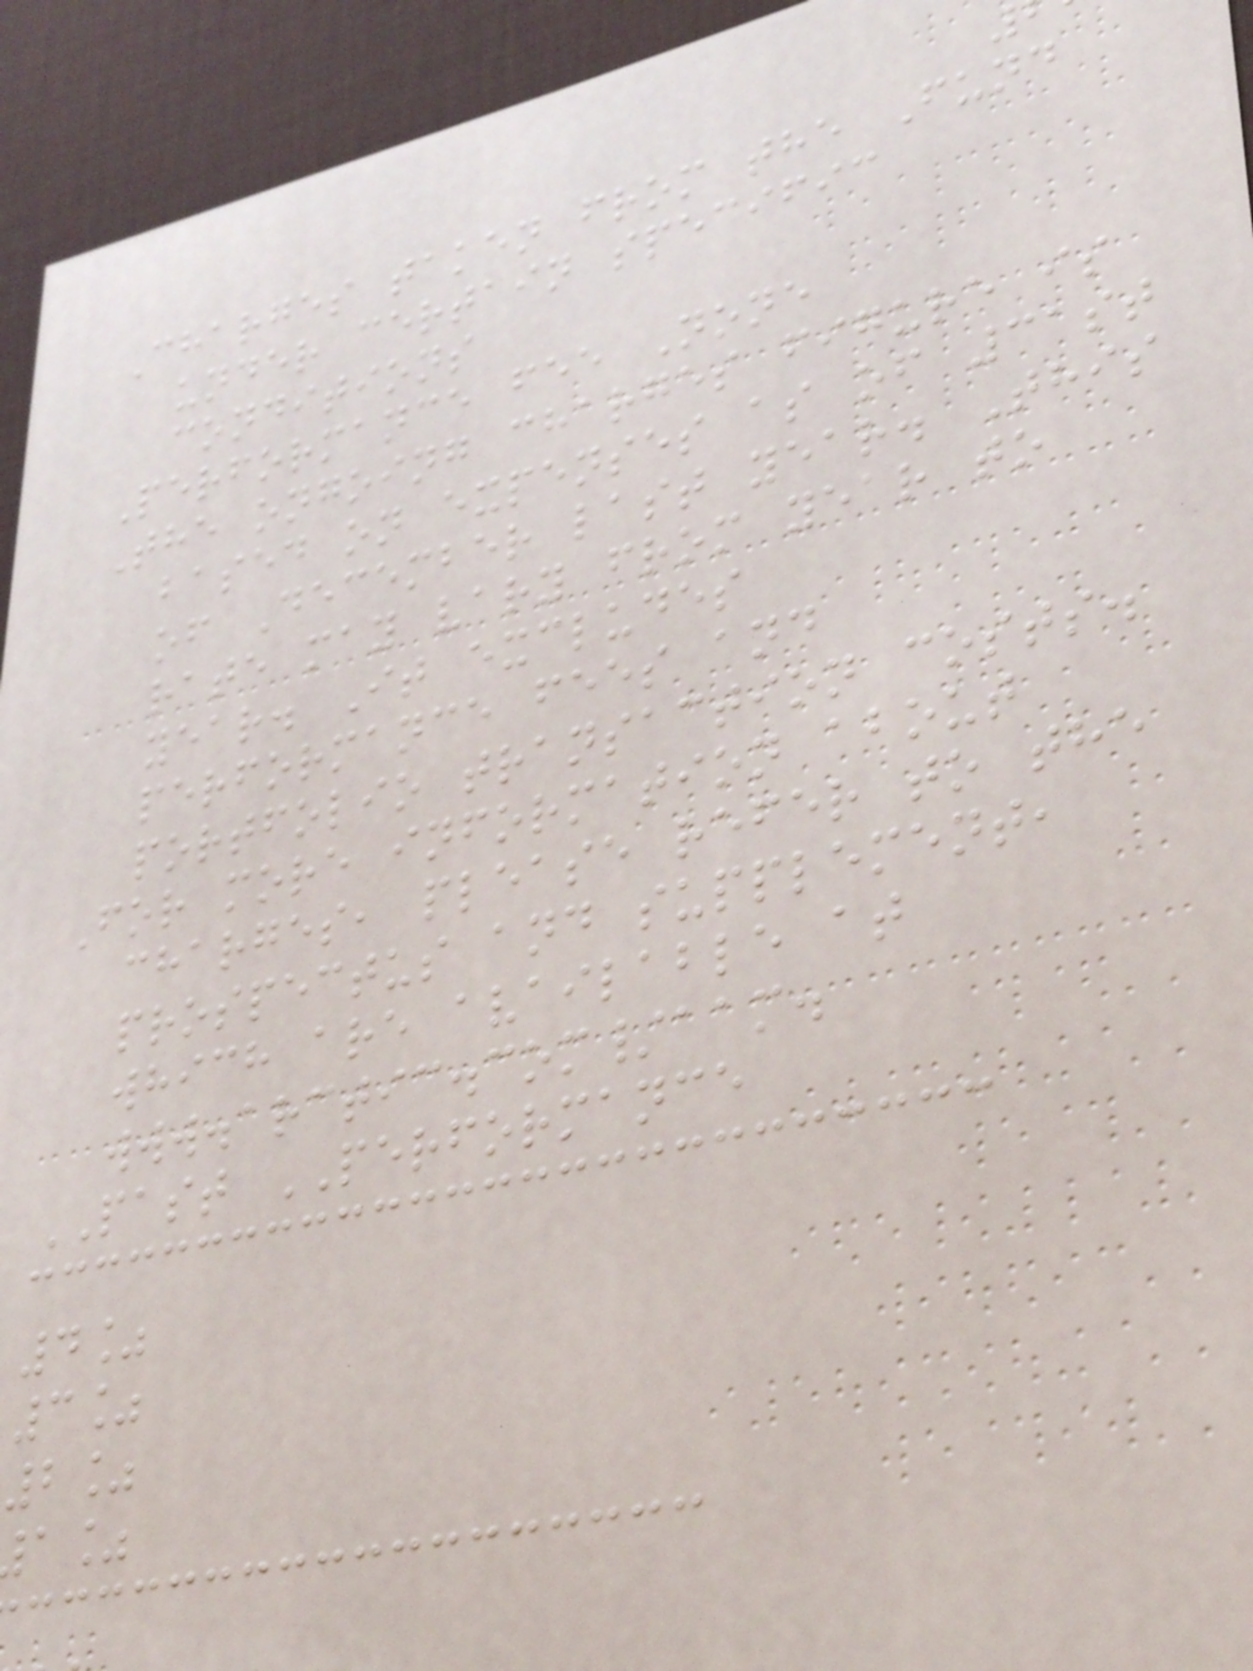Charges taken from the Fund
under certain specific
conditions
Performance fee None
The ongoing charges figure is
based on expenses as of 31st
of December last year. This
rate may vary from year to
year. It excludes
performance fees and
portfolio transaction costs.
For more information about
charges, please refer to the
prospectus and supplement,
which are available at
www.arctic.com/aam.
PAST PERFORMANCE
4%
3%
2%
